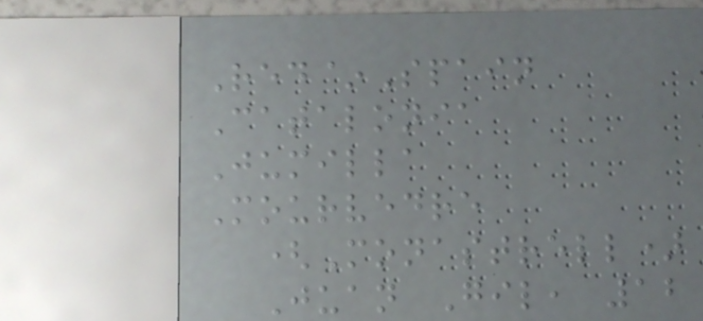Red~Spain
Catalonia
Jumilla
Mourvedre
(Monastrell)
Juan Gil, 12
